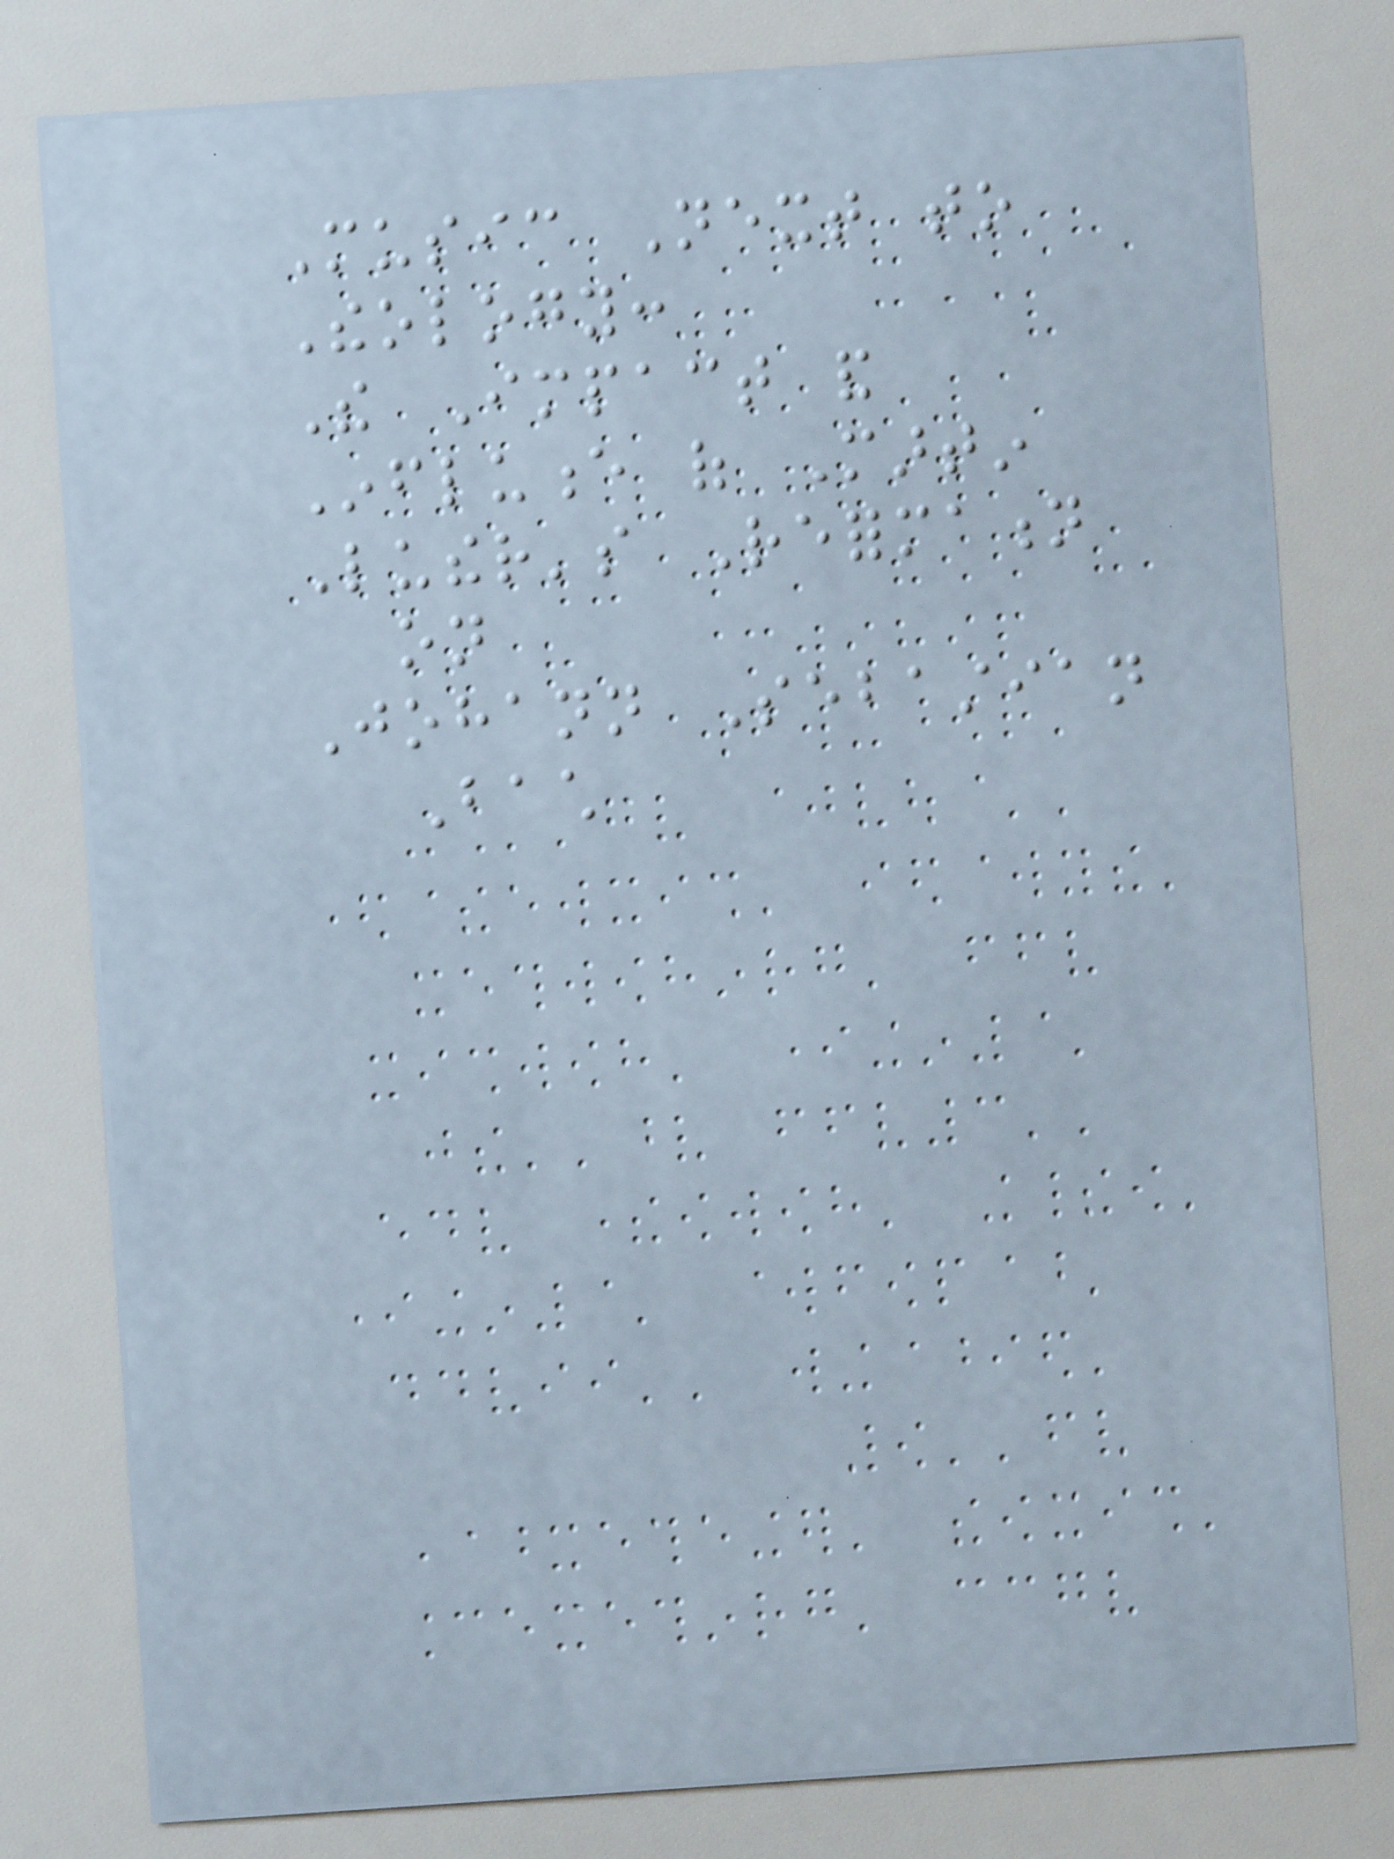Music Next to
Theology:
The Impact and
Influence of Martin
Luther's Reformation
on
Johann Sebastian
Bach
